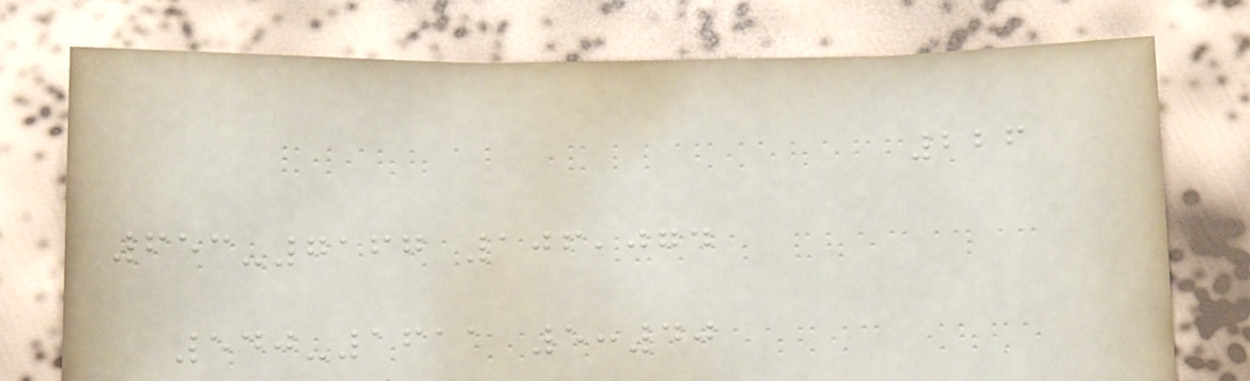226
653-7167 106,074
540-1611 5:40
